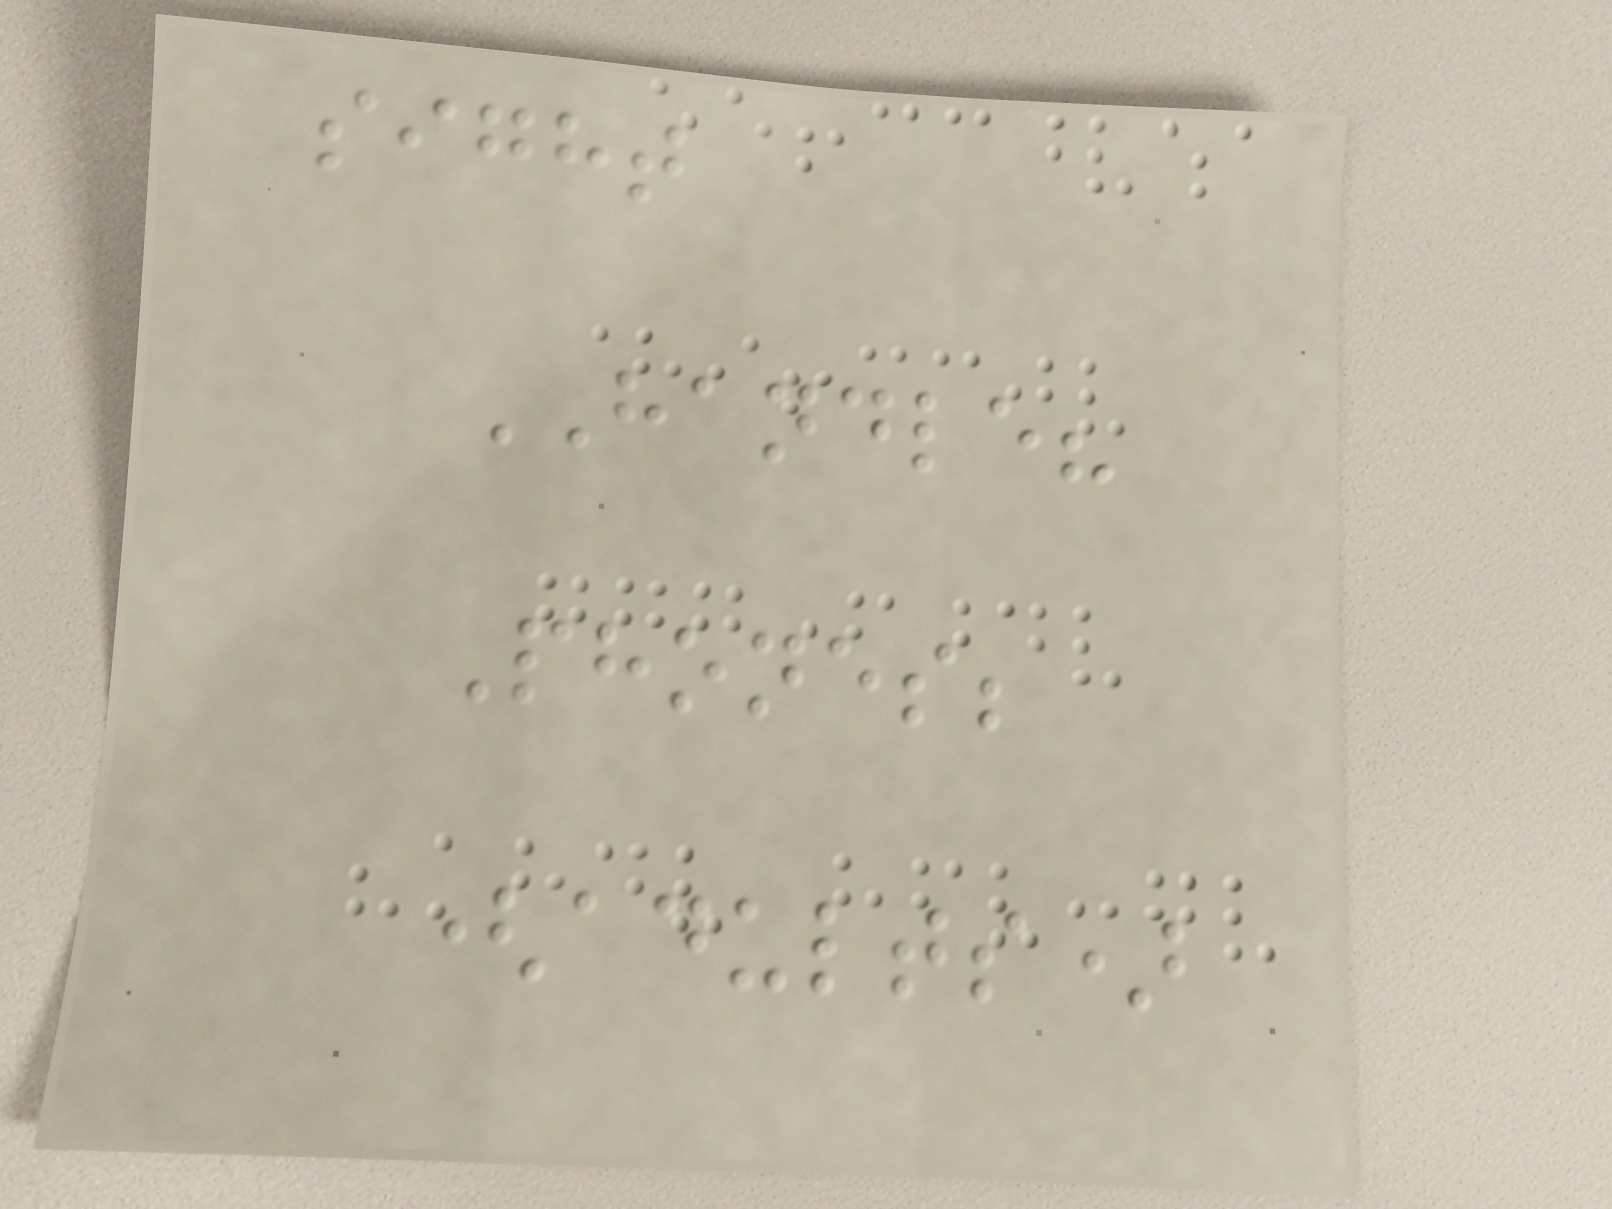sight
HANDLE?
Phones;
(adults)
